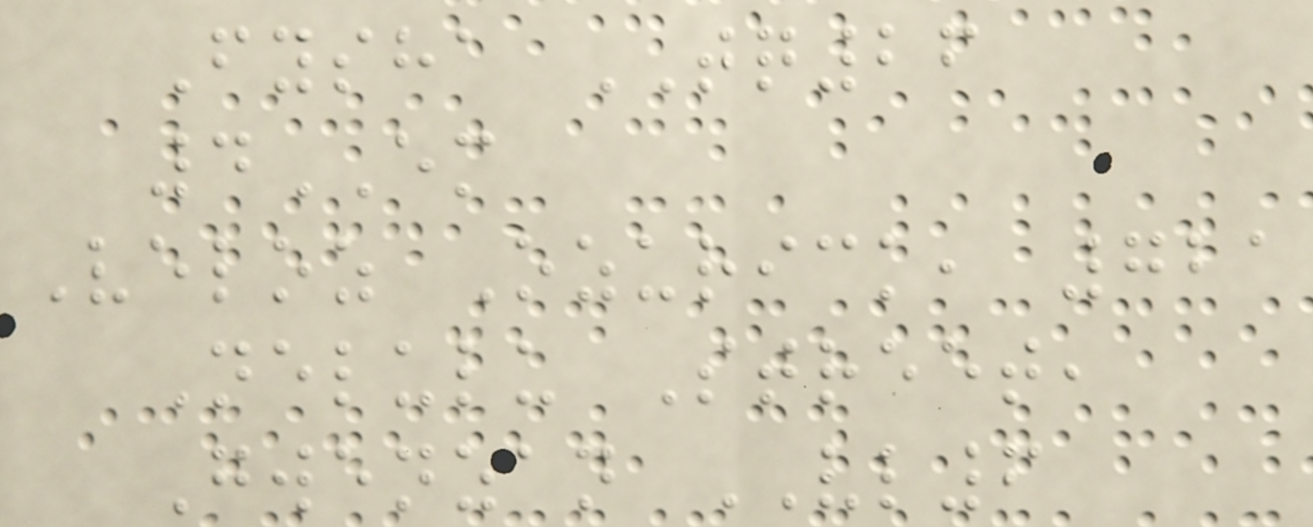Fysha TQ26
4EM
Veloz Ozurick, 721
Nelulu Street,
Gwenzan VL6
